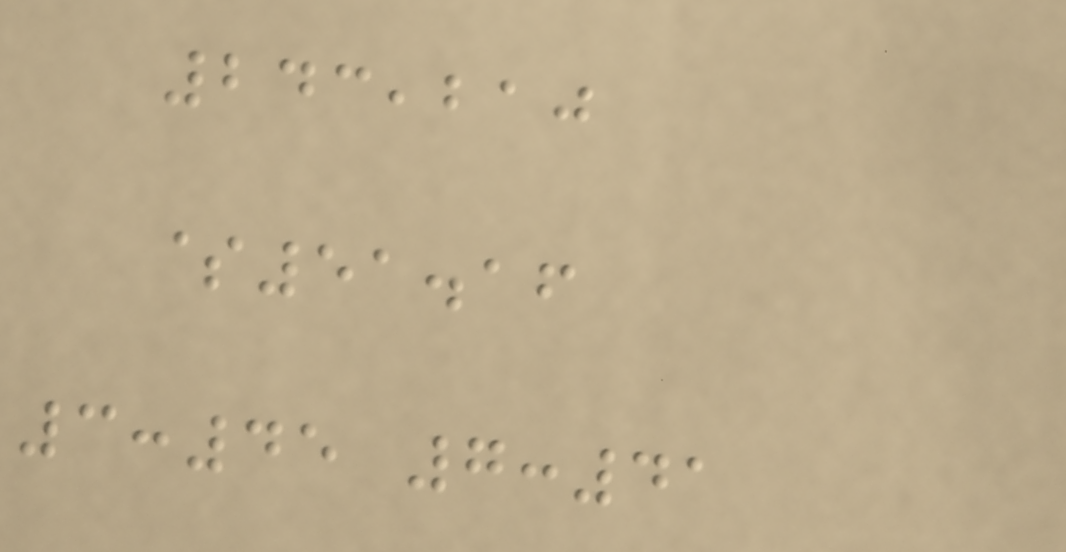243,210
$51.16
3:45 7:41
